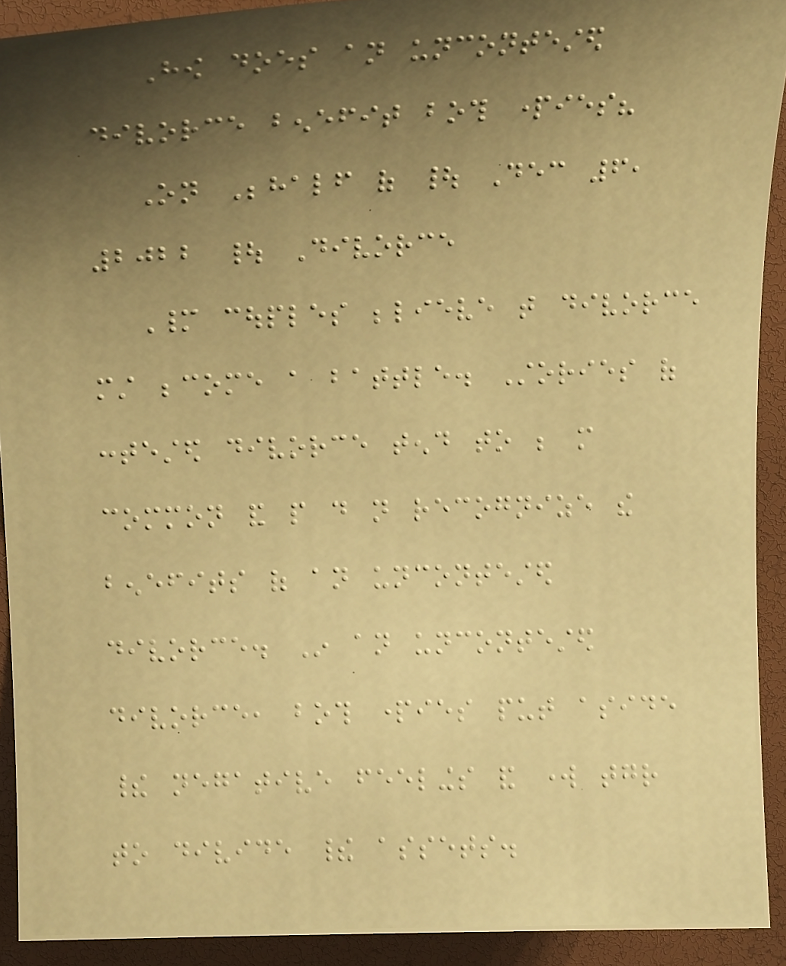How does an uncontested
divorce benefit both parties?
On Behalf of | Dec 6,
2022 | Divorce
Many couples believe that divorce
must become a battle. Stories of
contested divorce tend to be more
common and people do not recognize the
benefits of an uncontested
divorce. In an uncontested
divorce, both parties put aside
their negative feelings and work together
to divide their assets.
